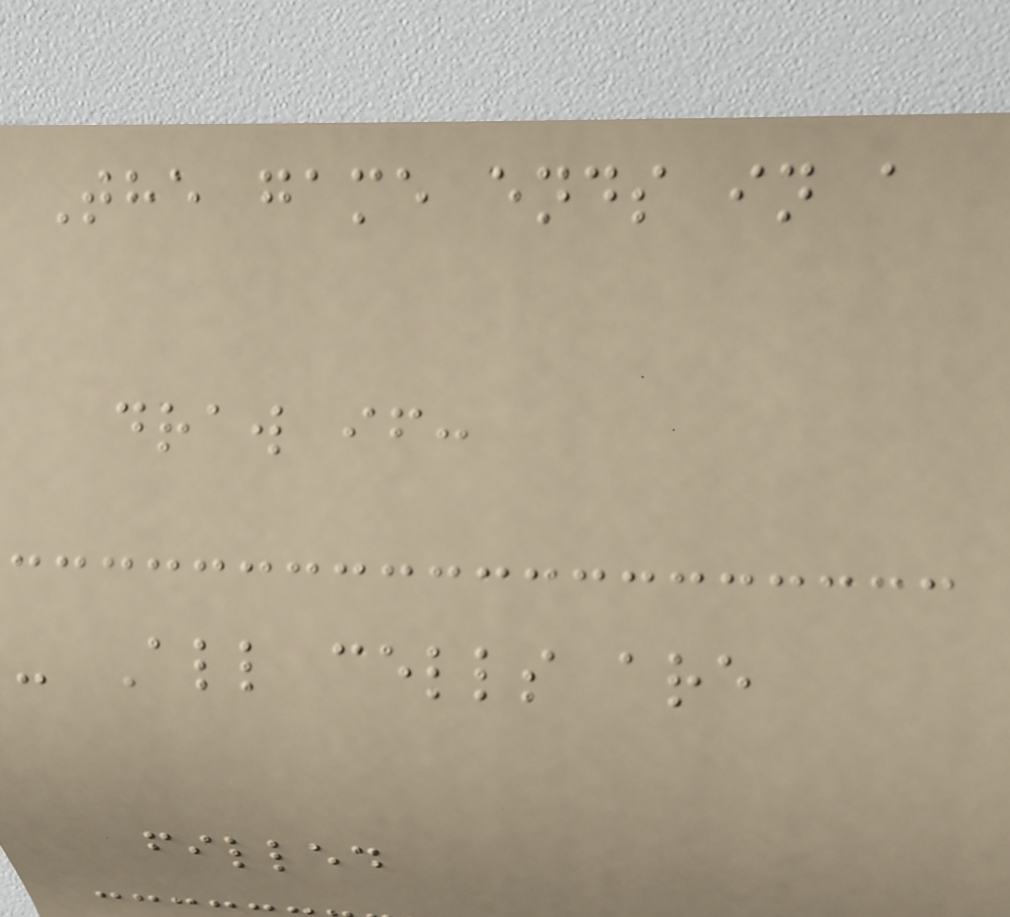The game ends in a
draw if:
- All cells are
filled
